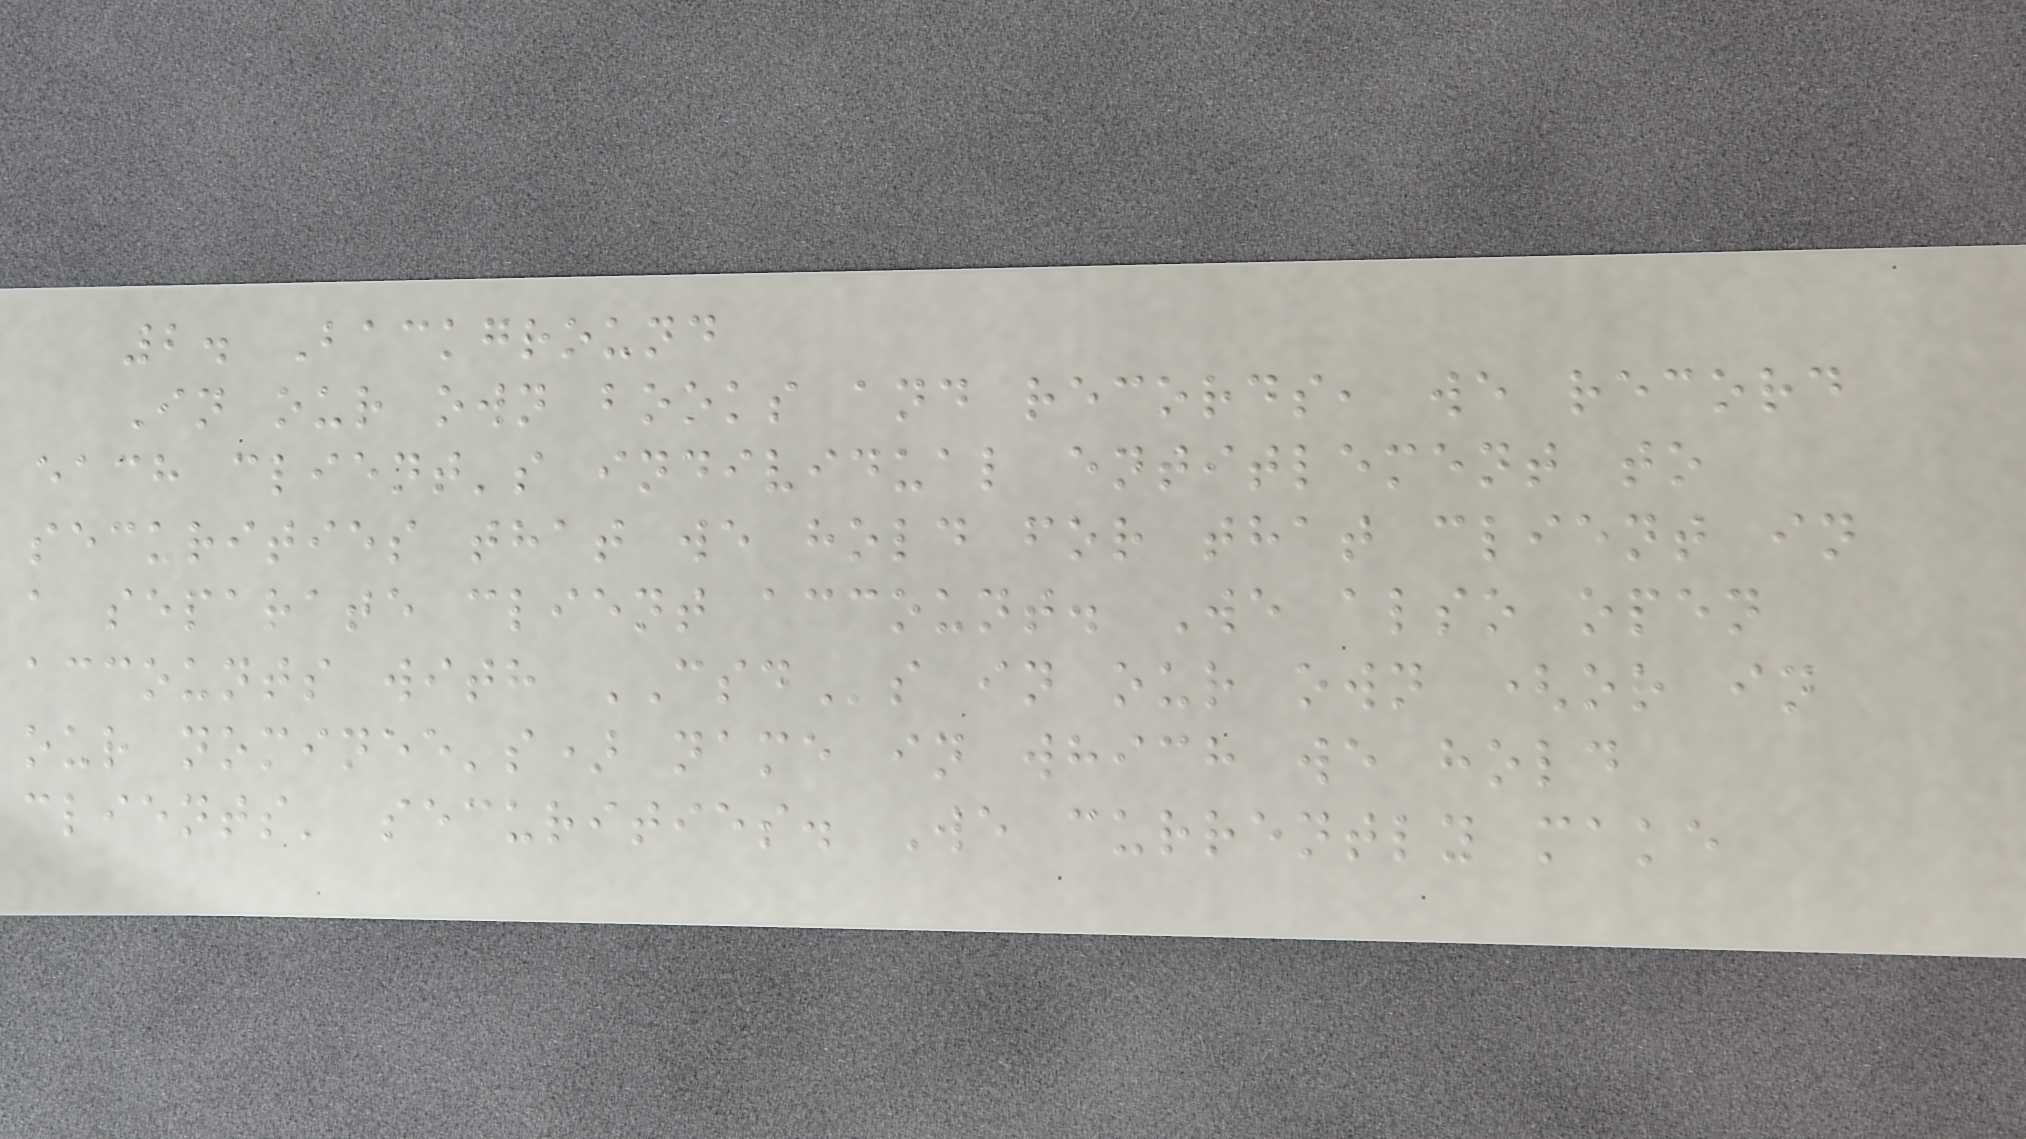2. Background
In our own books and records, we record
each client's individual entitlement to
securities that we hold for that client in
a separate client account. We also open
accounts with CSDs in our own (or in
our nominee's) name in which we hold
clients' securities. We currently make
